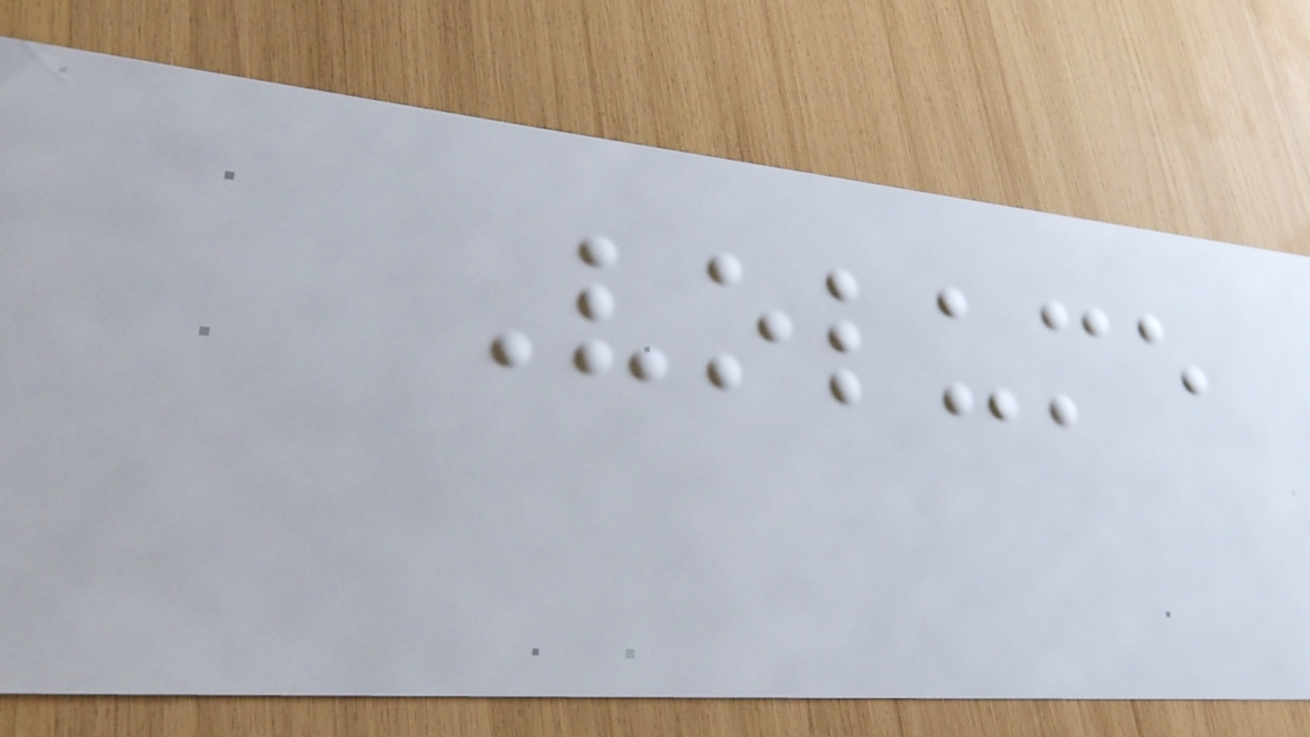Volume
